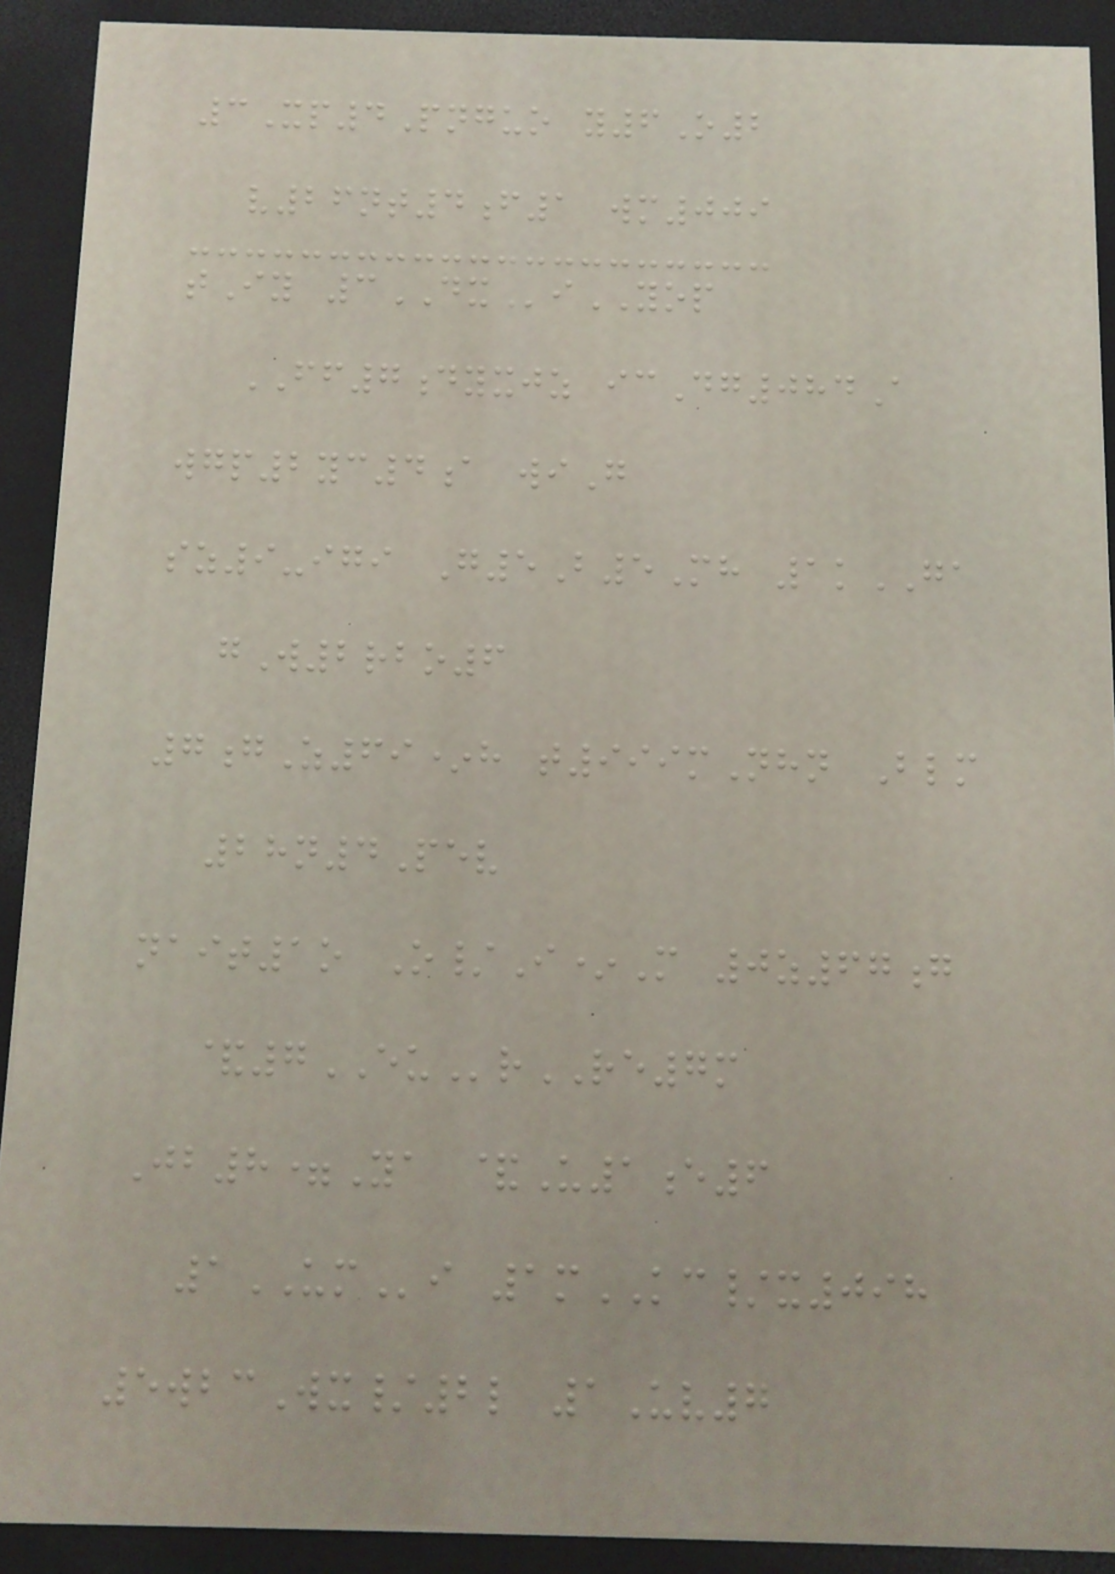3Xp4Pnguo y6O2
v26nt4f1 wm009
tIy 3DXiYOP
FF7dyxjz icDg084A
wgp2yc4a wiG
sz9-igi G5B5Mh 1kGA
gW2rbo6
7gZ69*h t999mNhn Blm
28n4Pev
nait1o O/I*M 0z67g
&7EUrRE7m
Jb8=Ya &U1e6
1UMi 1mKC/x098
5wbcWx/2l 1Uv7
